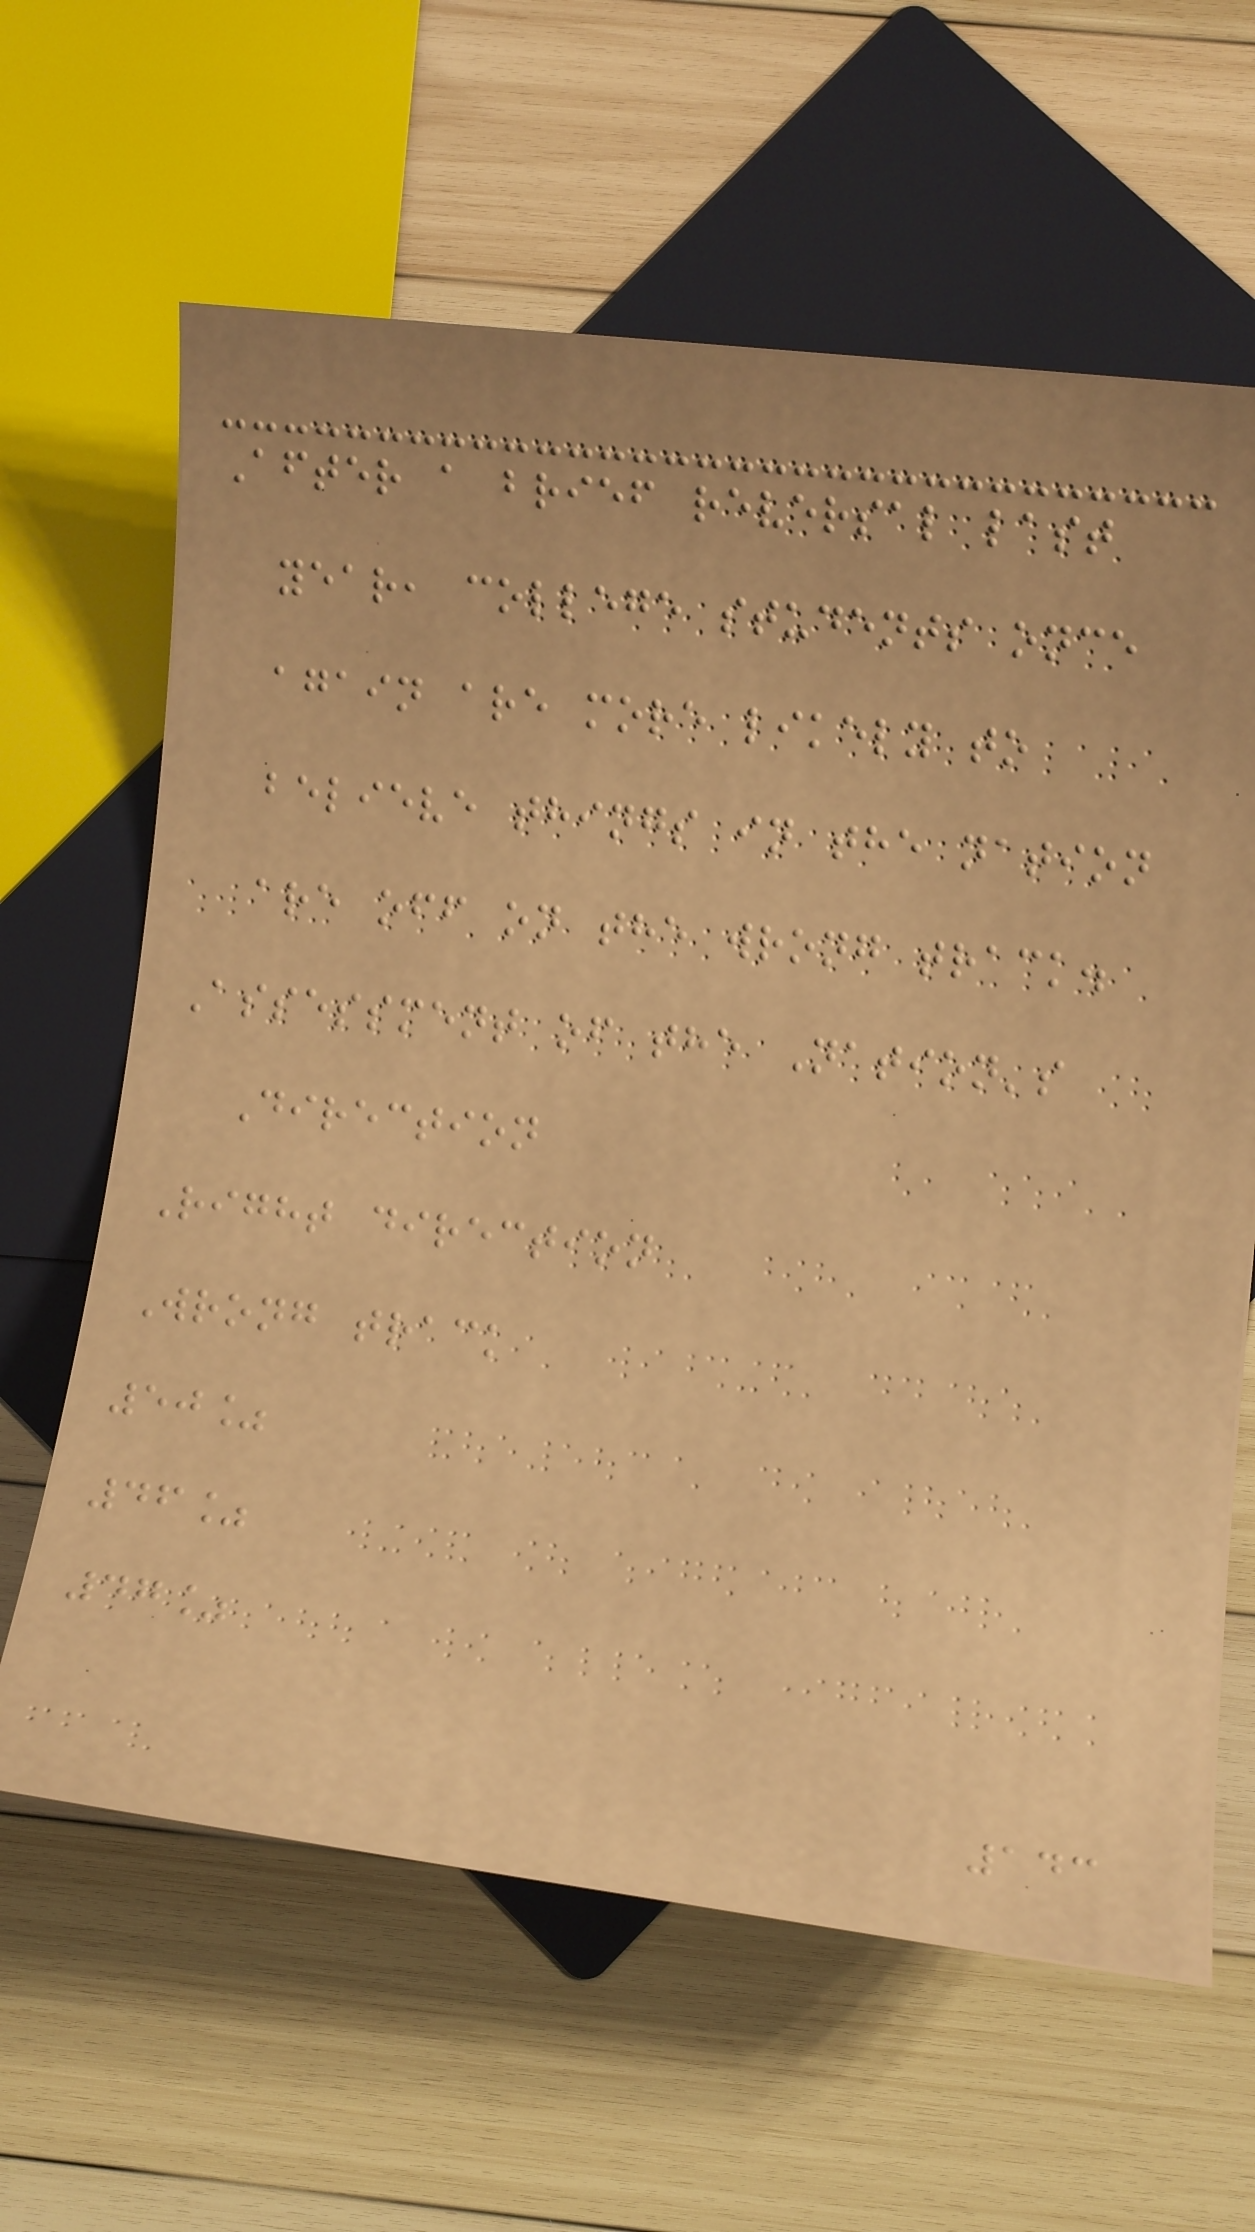After a brief reversal last
year, college students once
again are more likely to
believe things in the nation
are off on the wrong track.
Assessment of the Nation's
Direction
Right direction
Wrong track
50%
46%
47%
143
